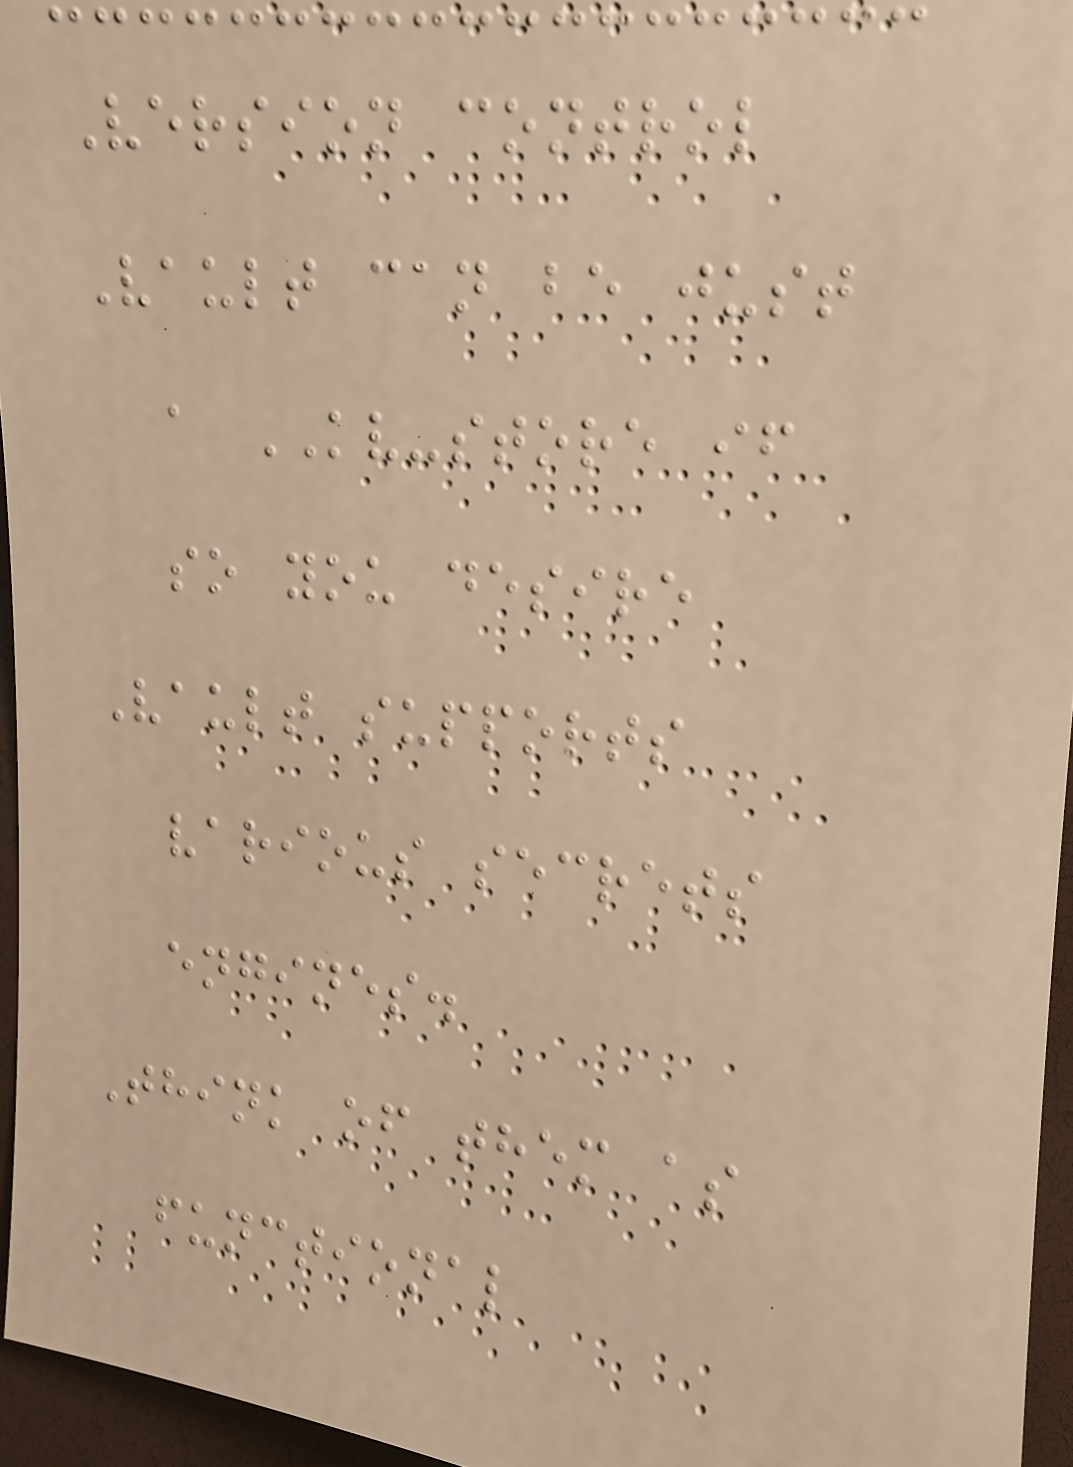Version control
Vault can be just
a KV-store if
so you desire
Vault supports
various secrets
engines.
Think of them as
functional
